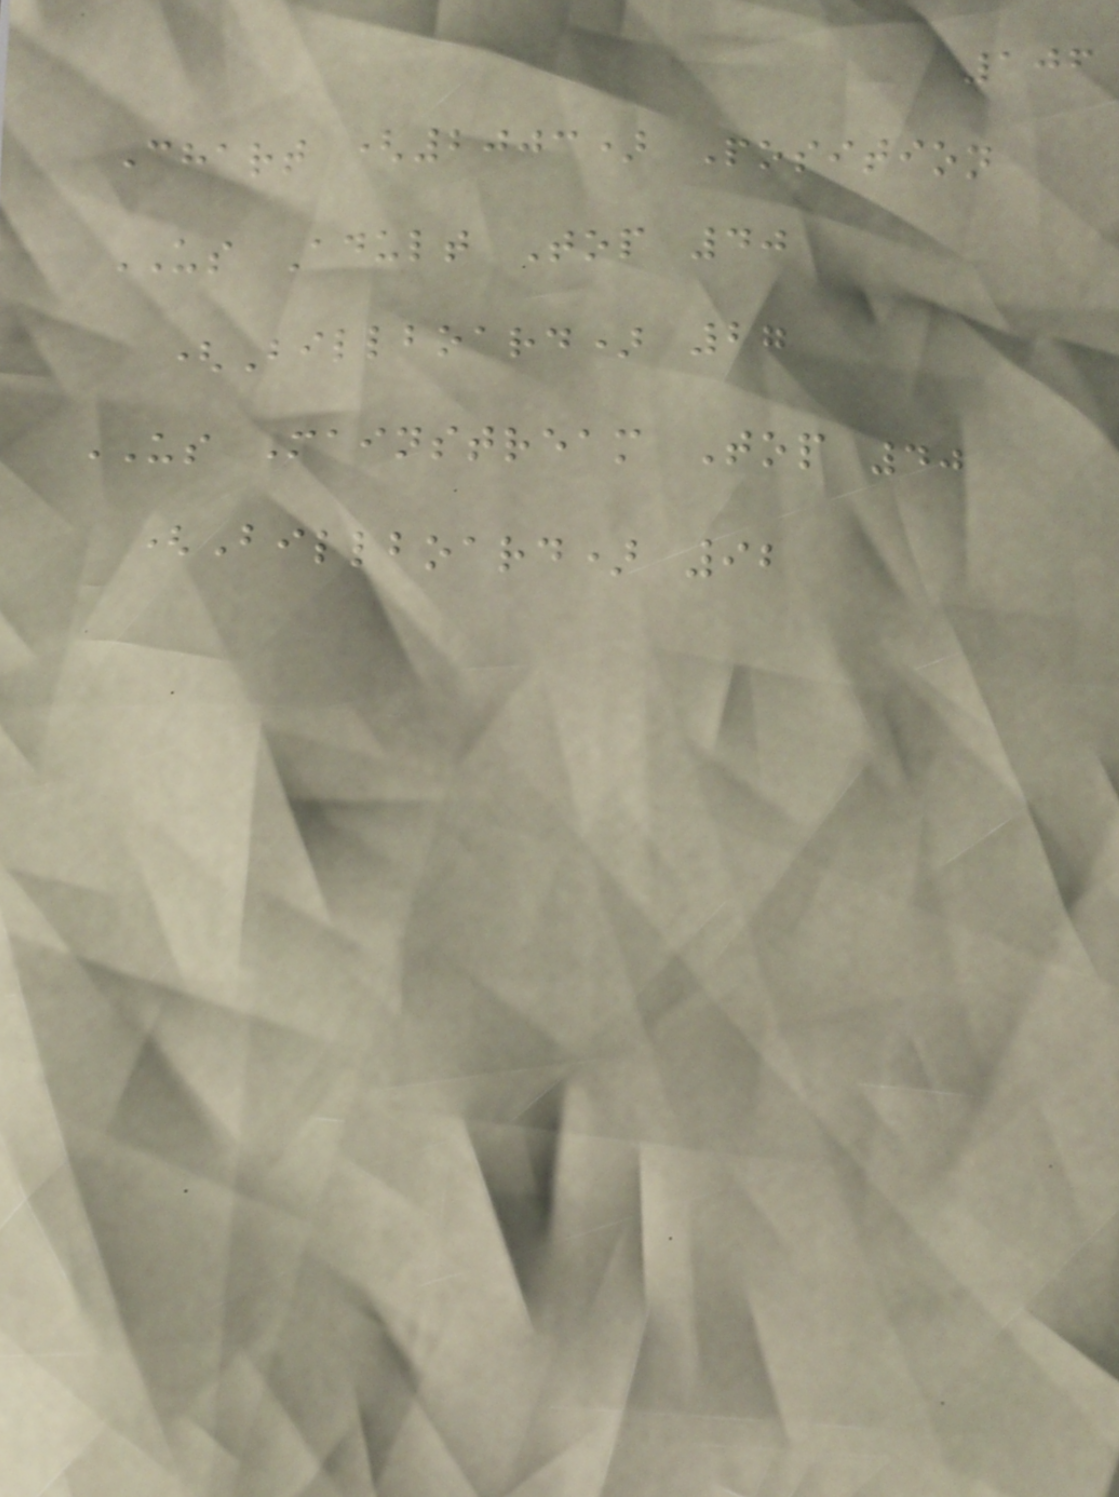106
Chart (2003) Position
US Adult Top 40
(Billboard) 27
US Mainstream Top 40
(Billboard) 92
